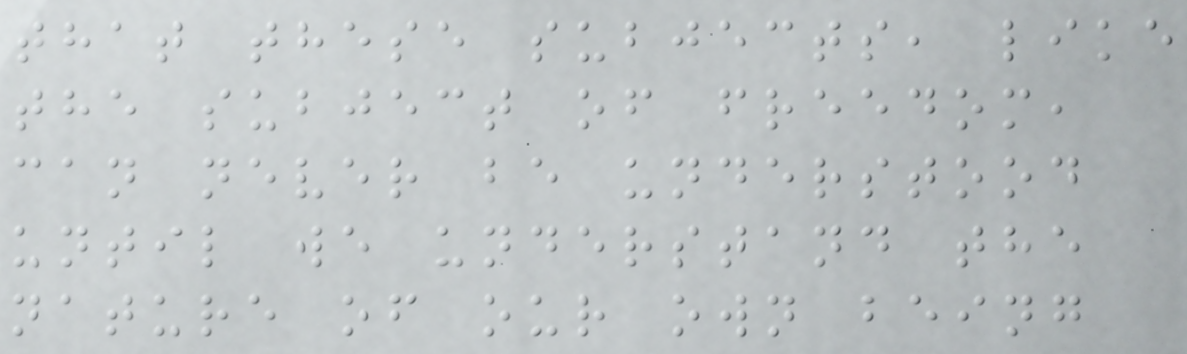that these subjects, like
the subject of freedom,
can never be understood
until we understand the
nature of our own being
